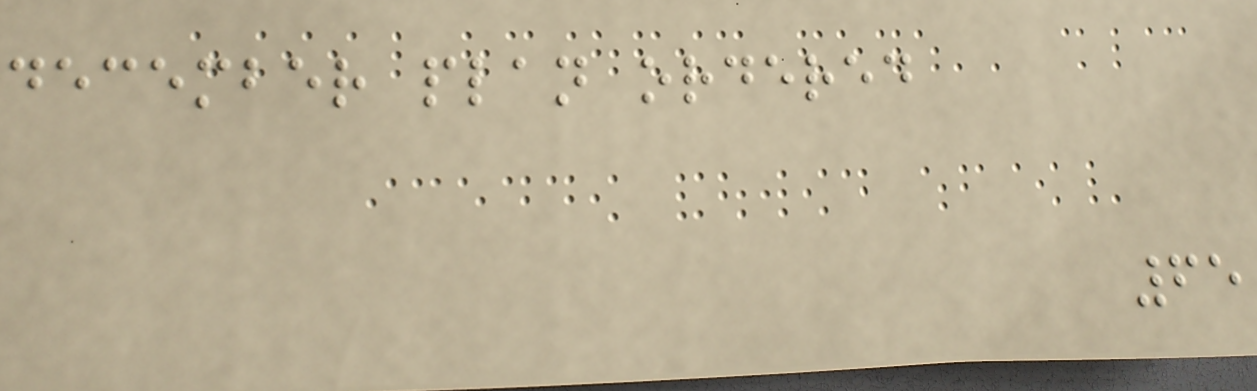december plan ordered
65
